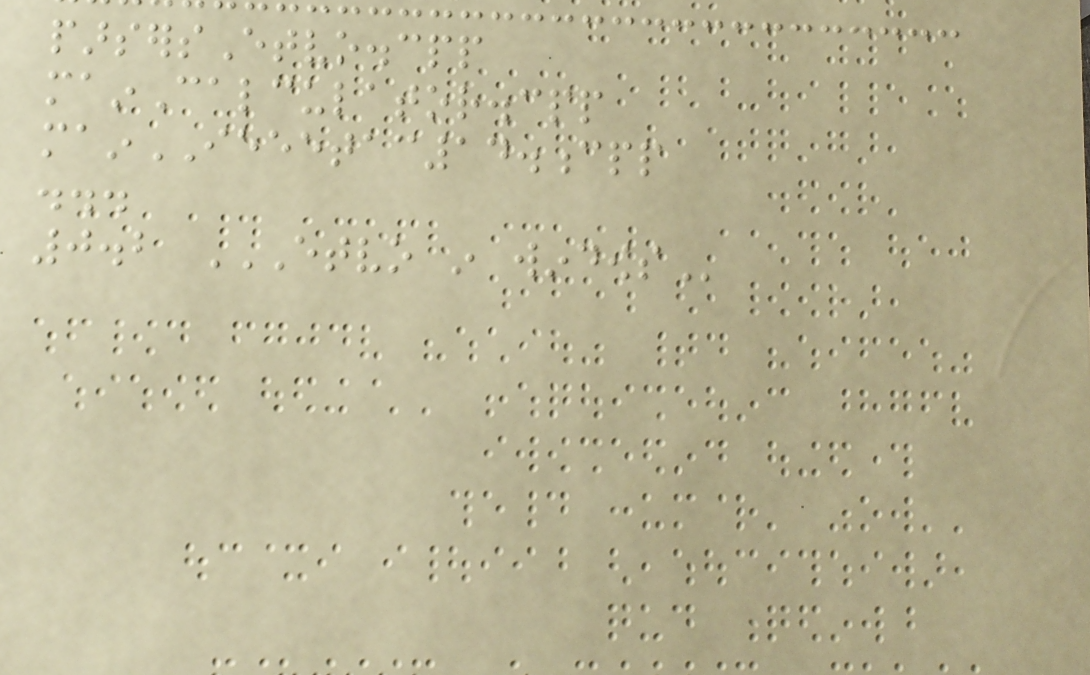parsersEtvo.cpp
mainCalculator.cpp
mainIEEETAC14.cpp
...
0.2 ETVO IN WINDOWS
